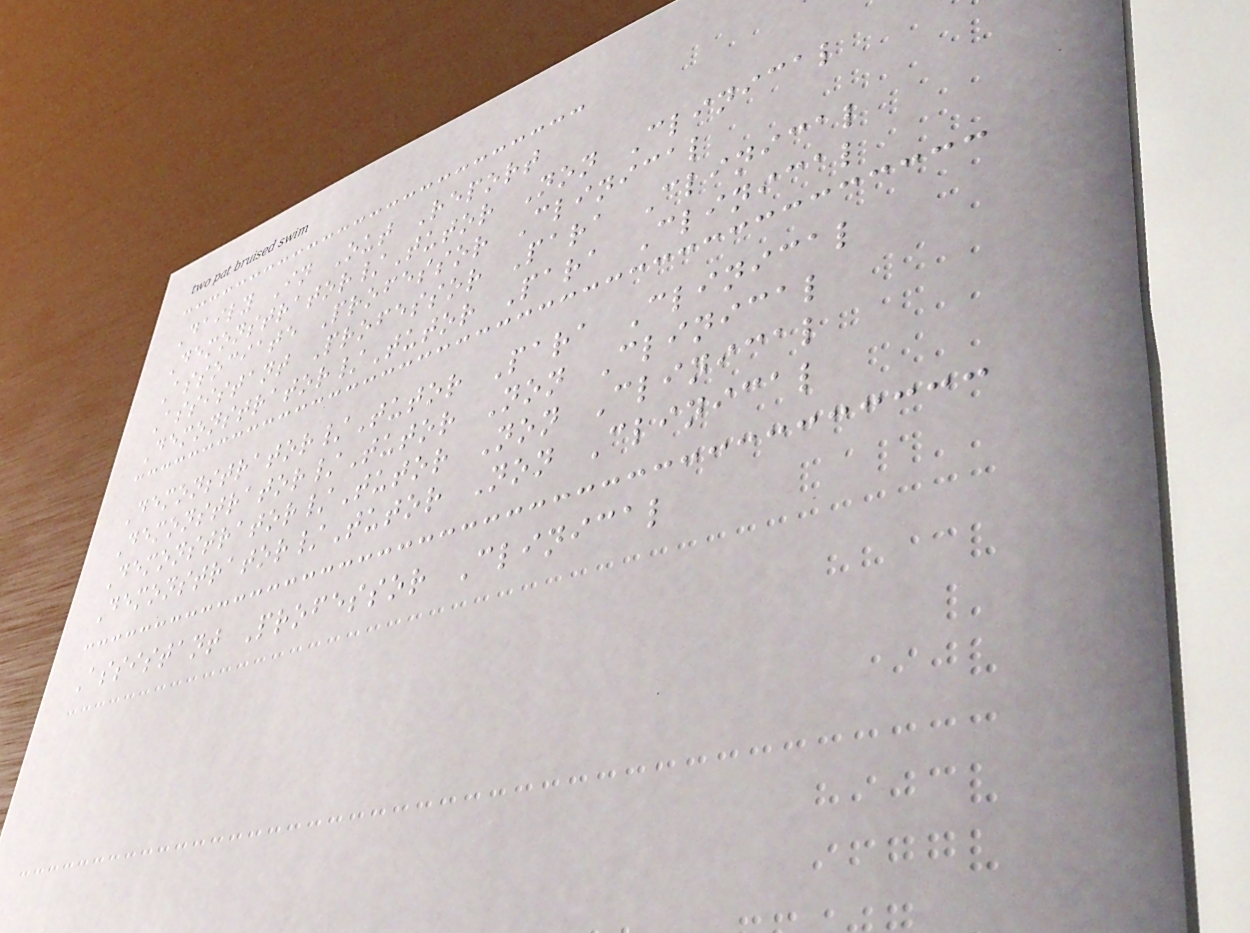Daily In Out Report
Demonstrator/Tutor Non Clinical
Associate Professor Clinical
Assistant Professor Para Clinical
Demonstrator/Tutor Para Clinical
Demonstrator/Tutor Para Clinical
Demonstrator/Tutor Non Clinical
Demonstrator/Tutor Non Clinical
Demonstrator/Tutor Non Clinical
Assistant Professor Clinical
